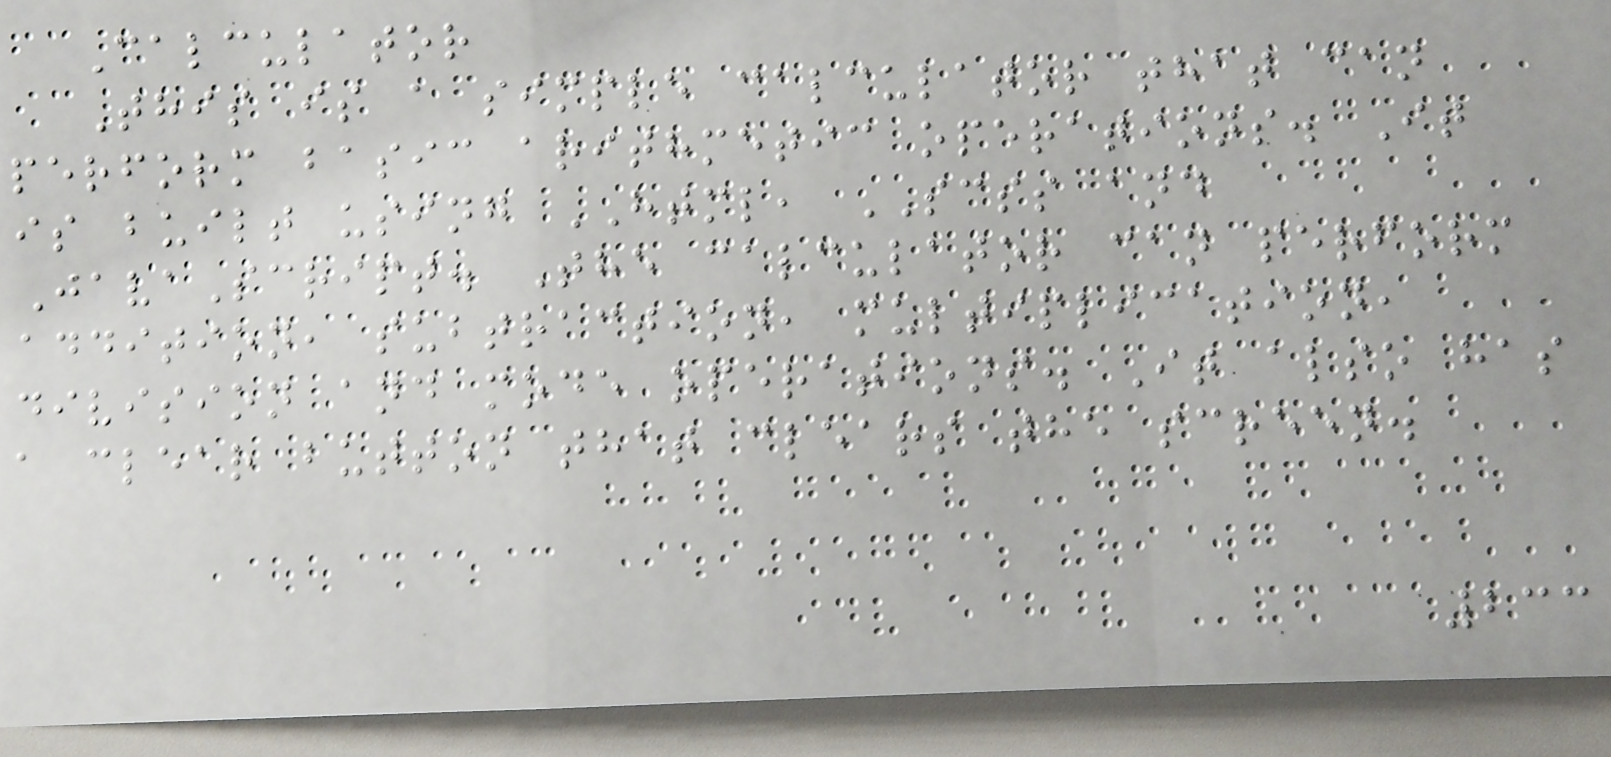Calculator
This is a simple calculator that can
perform basic arithmetic operations. It
is built using HTML, SCSS and
JavaScript. The calculator can perform
addition, subtraction, multiplication,
division and mode operations. It also has
a clear button that clears the screen.
233
